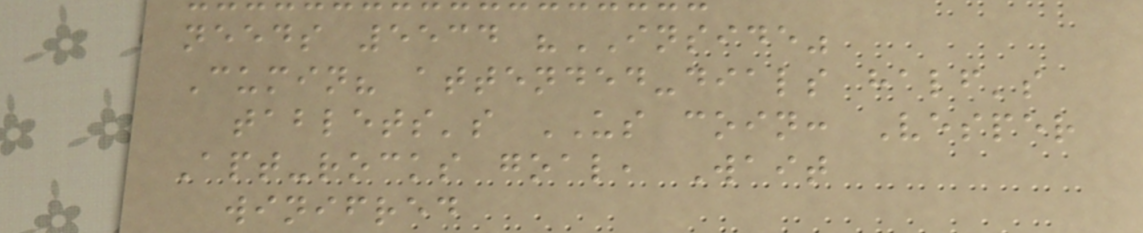needs 5534 "INSIDE"
Cumin? attended-dials half's
tablets's US coin: Vesper
Apt-rocks goal, Wait
winifred
